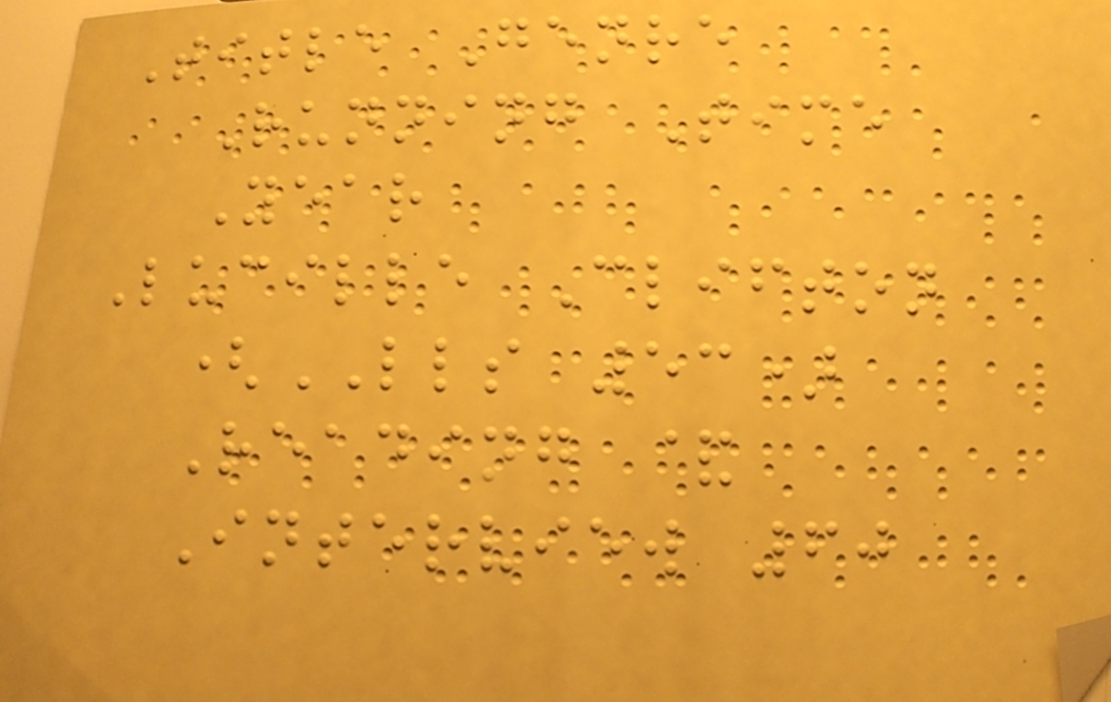Title Genre
Running Time
Year
Lucille Clifton
(LLS 53)
Reading &
Interview 60
